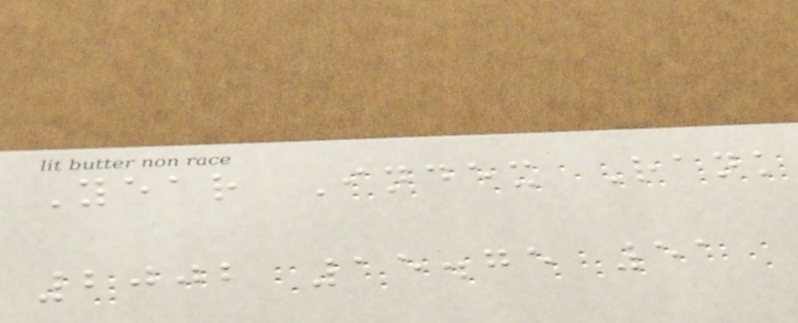Year Index Rank
2002 15.75 51
